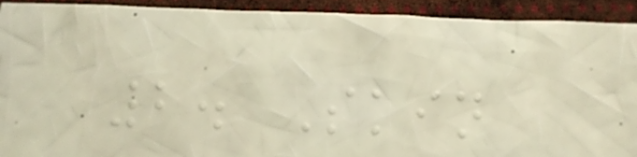2. Skin
